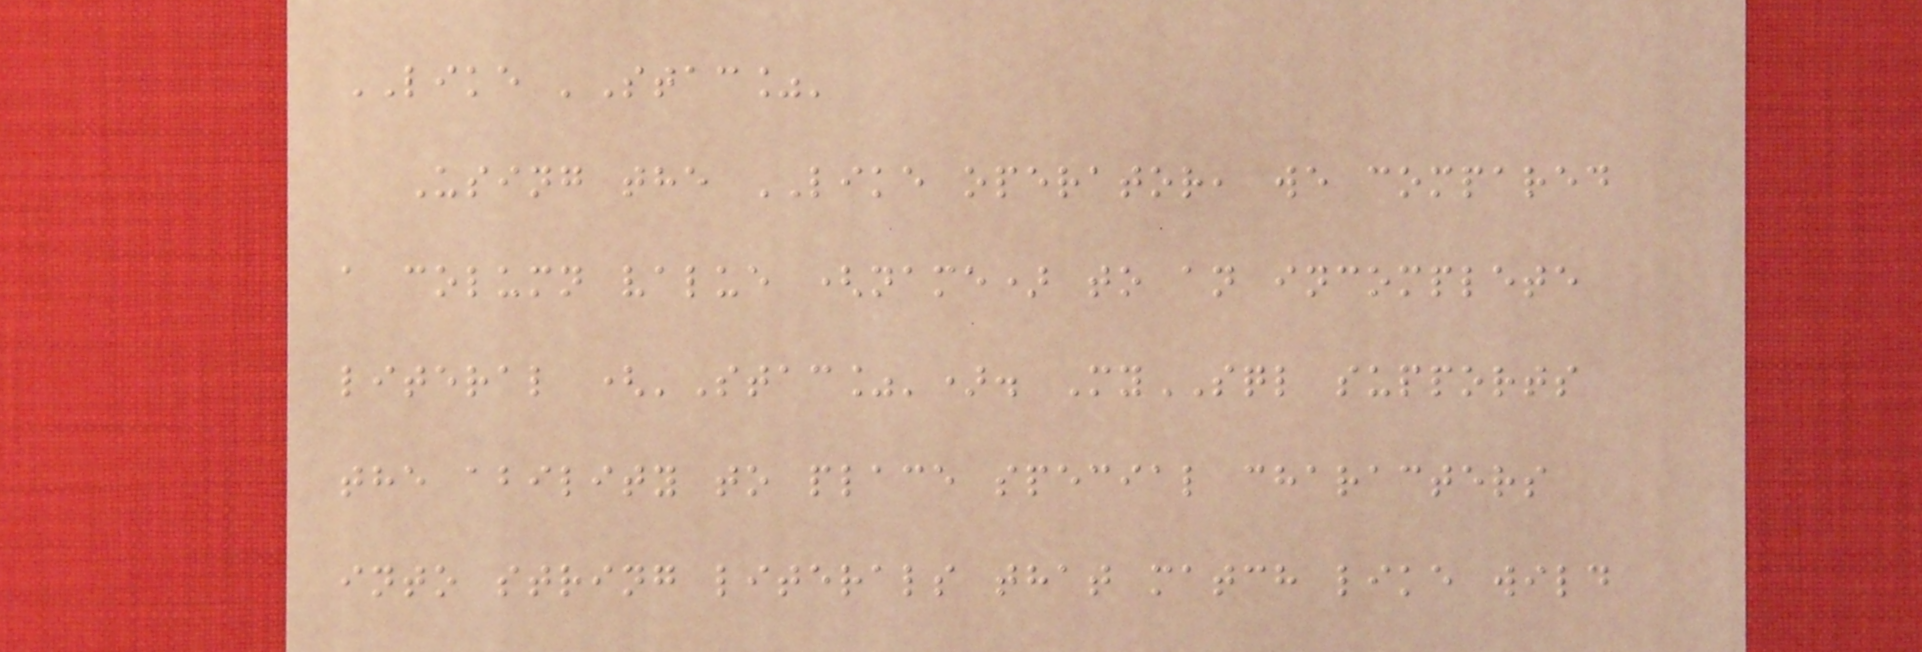LIKE 'Stac%'
Using the LIKE operator, we compared
a column value (name) to an incomplete
literal ('Stac%'). MySQL supports
the ability to place special characters
into string literals that match like wild
